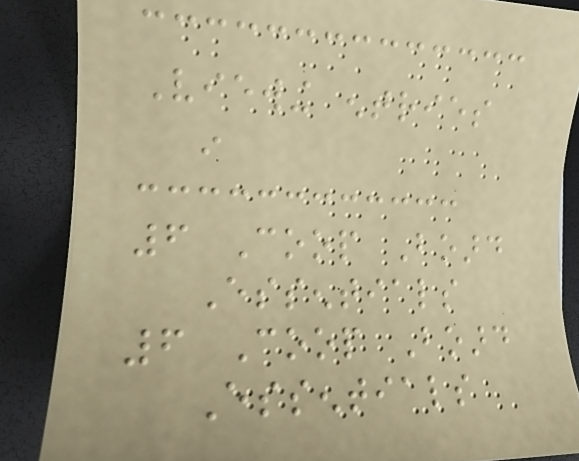Viewing entries
in
6 Coop Board
Essentials
6 Coop Board
Essentials
